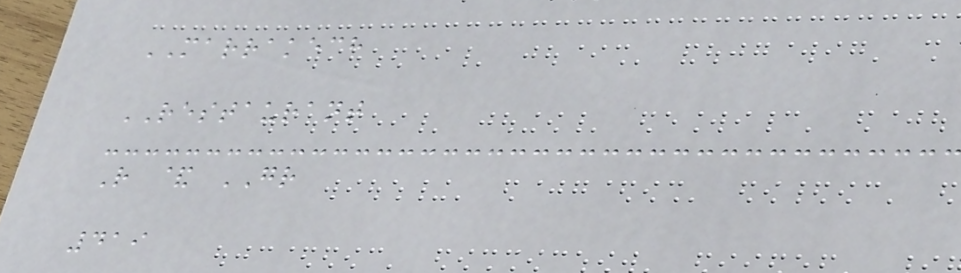MARRAKECH
RESTAURANT
R & GR
419
